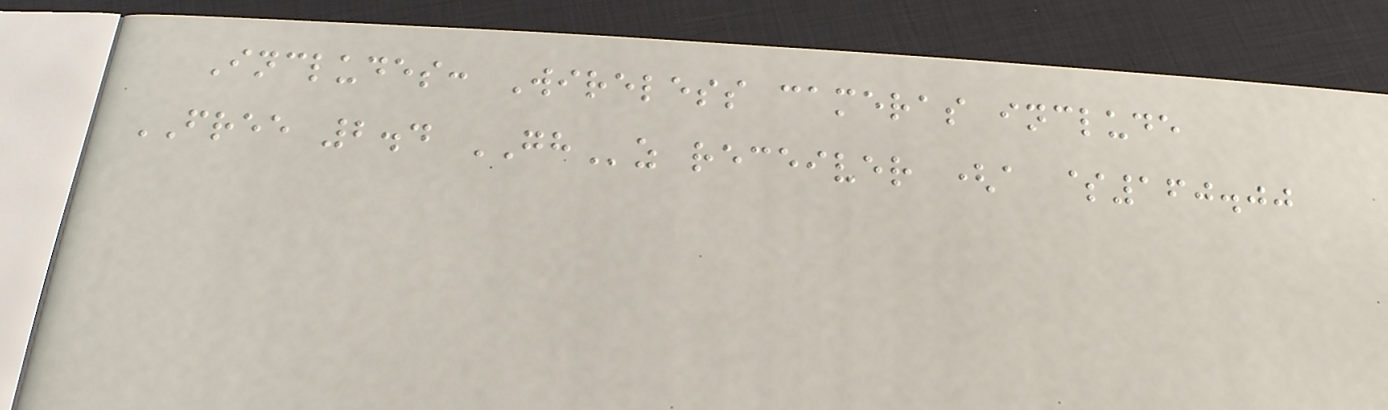Includes: Wireless cameras include
FREE 2.4 GHz receiver (a $160.00
